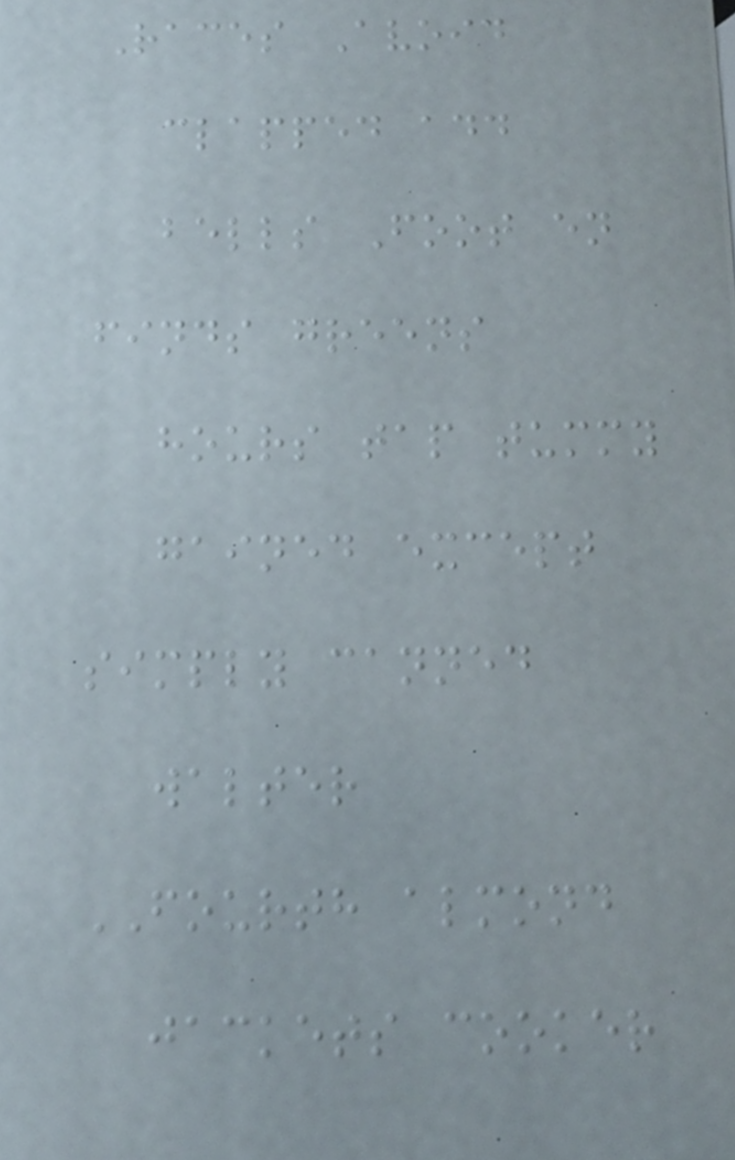Races Avoid
clapped add
bells Foot en
finds greens
hours tap tummy
gained except
simply canned
walter
FOURTH almond
jackets cooker
